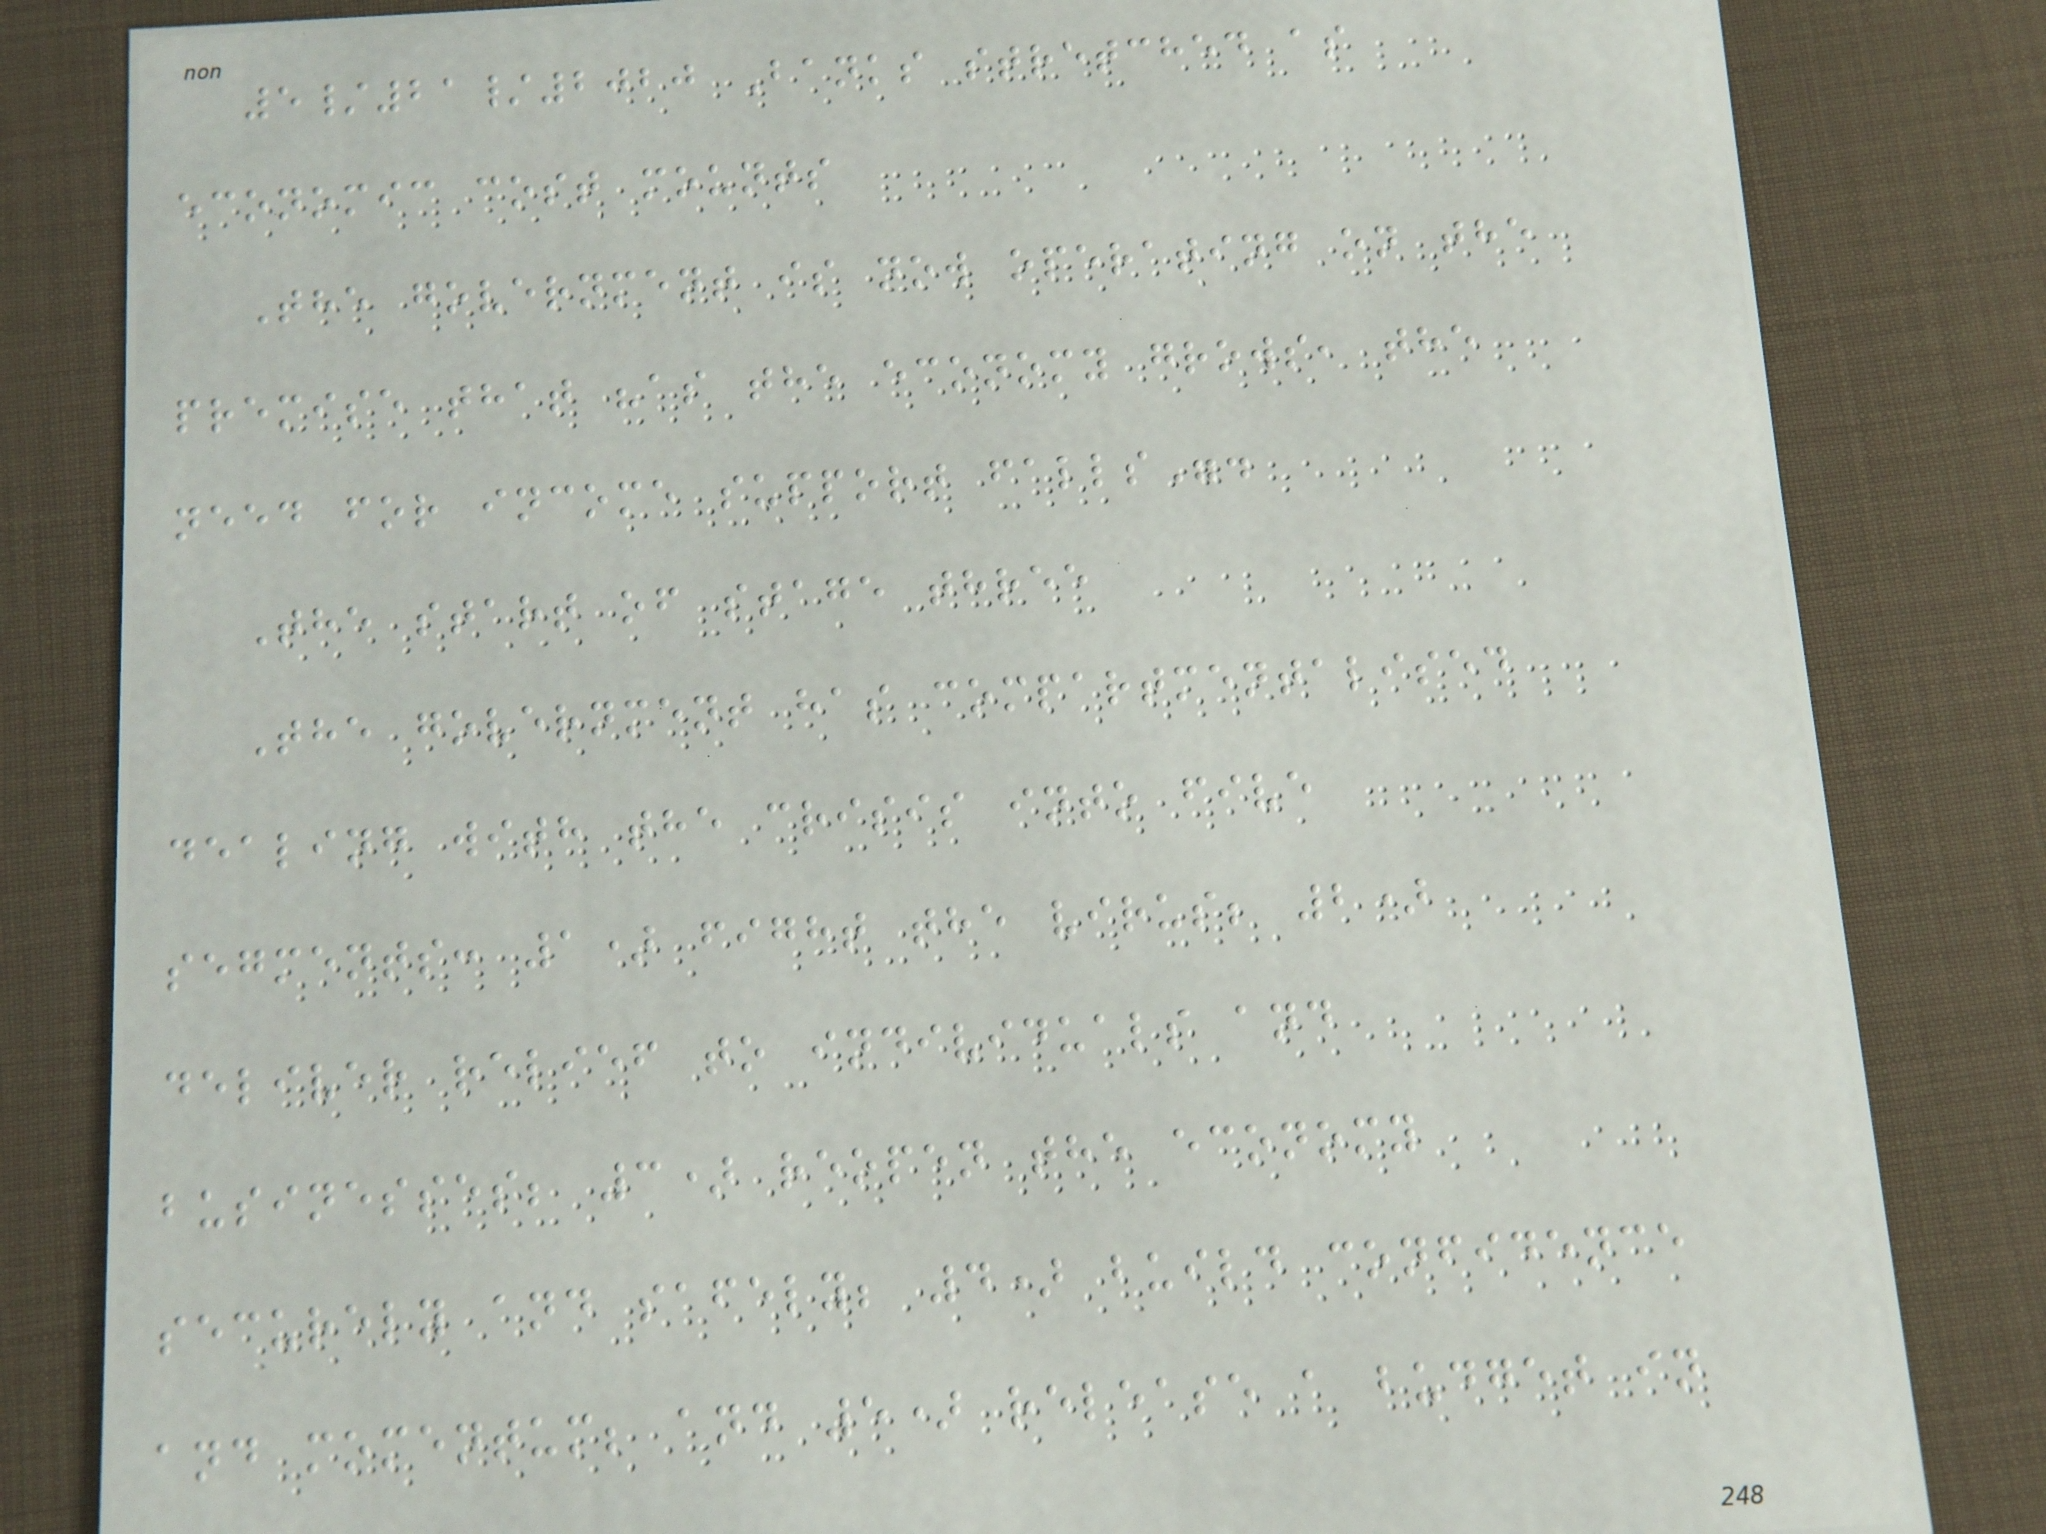5/21/2020 Banks stretched as
economic cost mounts
The government is now operating on the
premise that "as the economy grows, the
need for income support falls".
The start of stage three
The government has compartmentalised
dealing with the crisis into five
segments: 1) fight the virus; 2)
deliver relief to individuals and
businesses; 3) reopen the economy
securely and safely; 4) build confidence
and momentum; and 5) release a budget in
